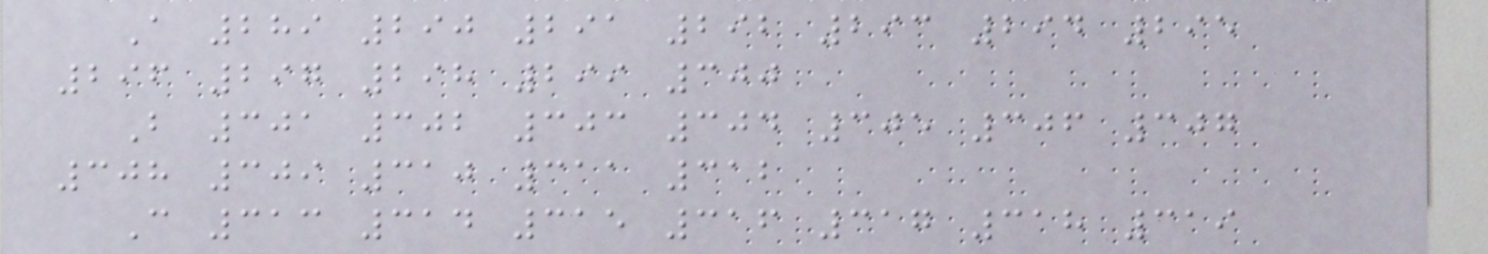A 289 290 291 292 293 294 295
296 297 298 299 300
B 301 302 303 304 305 306 307
308 309 310 311 312
C 313 314 315 316 317 318 319
